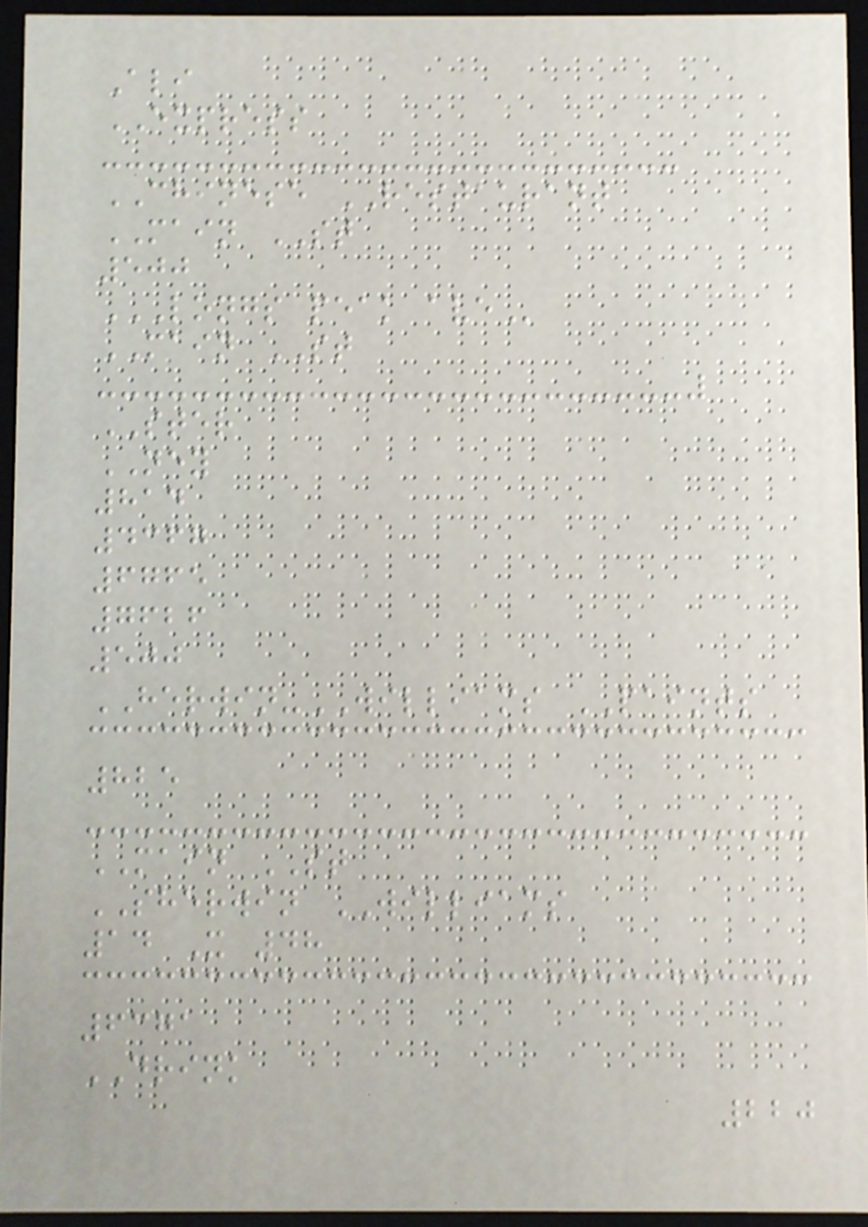Ali
EXPRESS
CHINESE RESTAURANT
MAIN ST
500
LONGS PEAK AVE
MAIN ST
STER
NEY
814
4367
6765
7626
500
HERWIN-WILLIAMS PAINTS
825
MAIN ST
SHERWIN WILLIAMS
14 X 48
6371
DRINK
220
